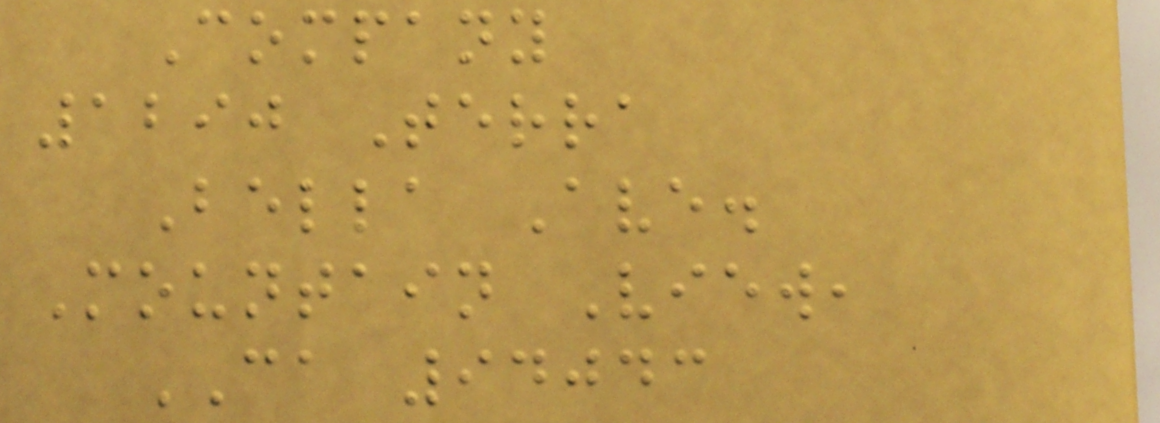Company
1290 Terra
Bella Ave.
Mountain View,
CA 94043
